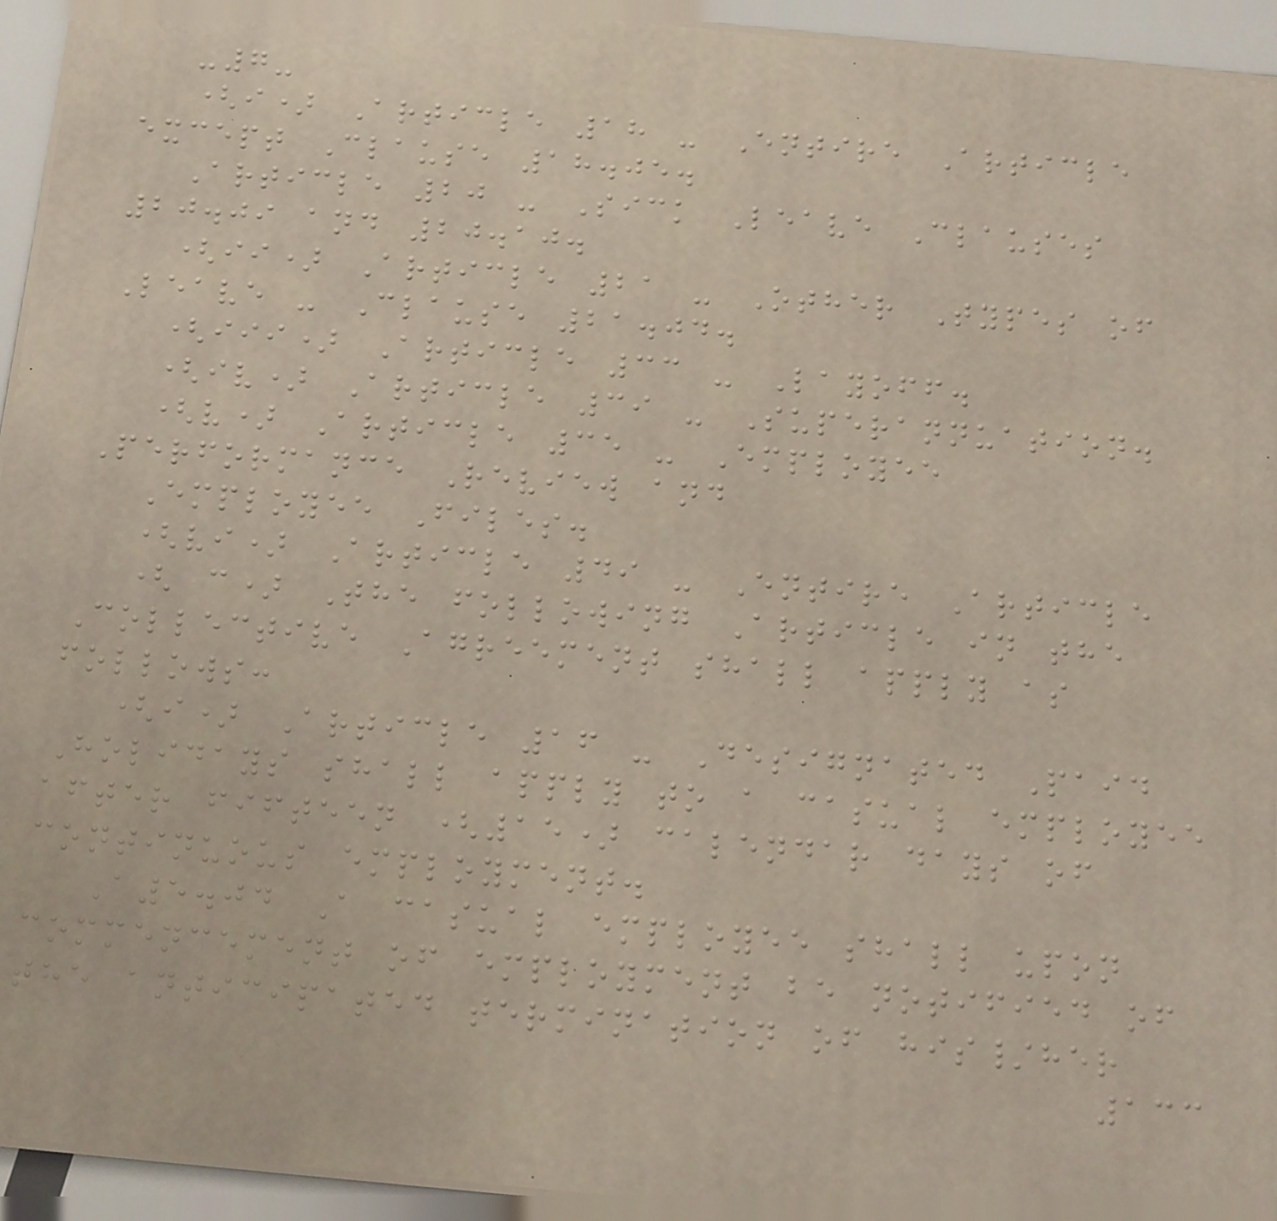-7-
(i) Article 18 - Entire Article
except Clause 18.05.
Article 20 - Sick Leave Clauses
20.09 and 20.10.
(ii) Article 21 - Other Types of
Leave - Clause 21.04.
(iii) Article 33 - Layoff.
(iv) Article 39 - Superannuation.
(v) Article 35 - Employee
Performance Review and
Employee Files.
(vi) Article 49 - Entire Article
( c) The following Article in the
Collective Agreement shall apply as
follows:
(i) Article 16 - Designated Paid
Holidays shall apply to a casual employee
after fifteen (15) calendar days of
continuous employment.
A5.04 A casual employee shall upon
commencement of employment be notified of
the anticipated termination of his/her
133
